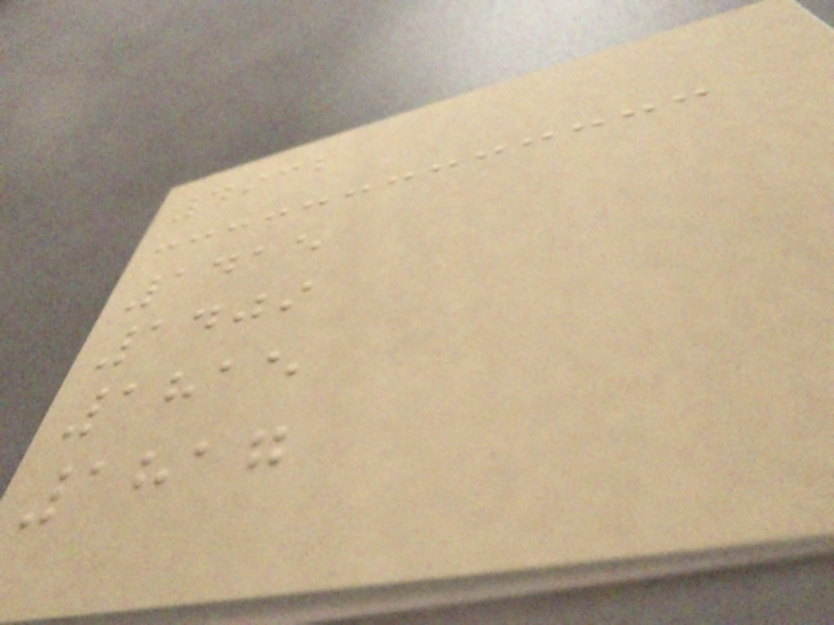4932
1415
1409
1815
1817
